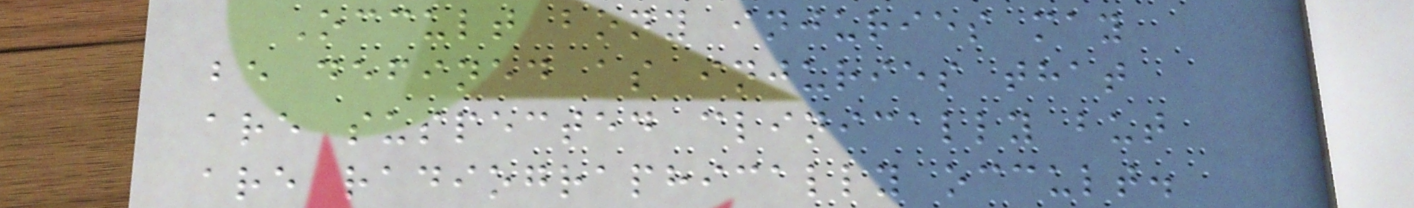Occult bony injuries may
be defined as injuries that
are suspected clinically but
are radiographically occult.
